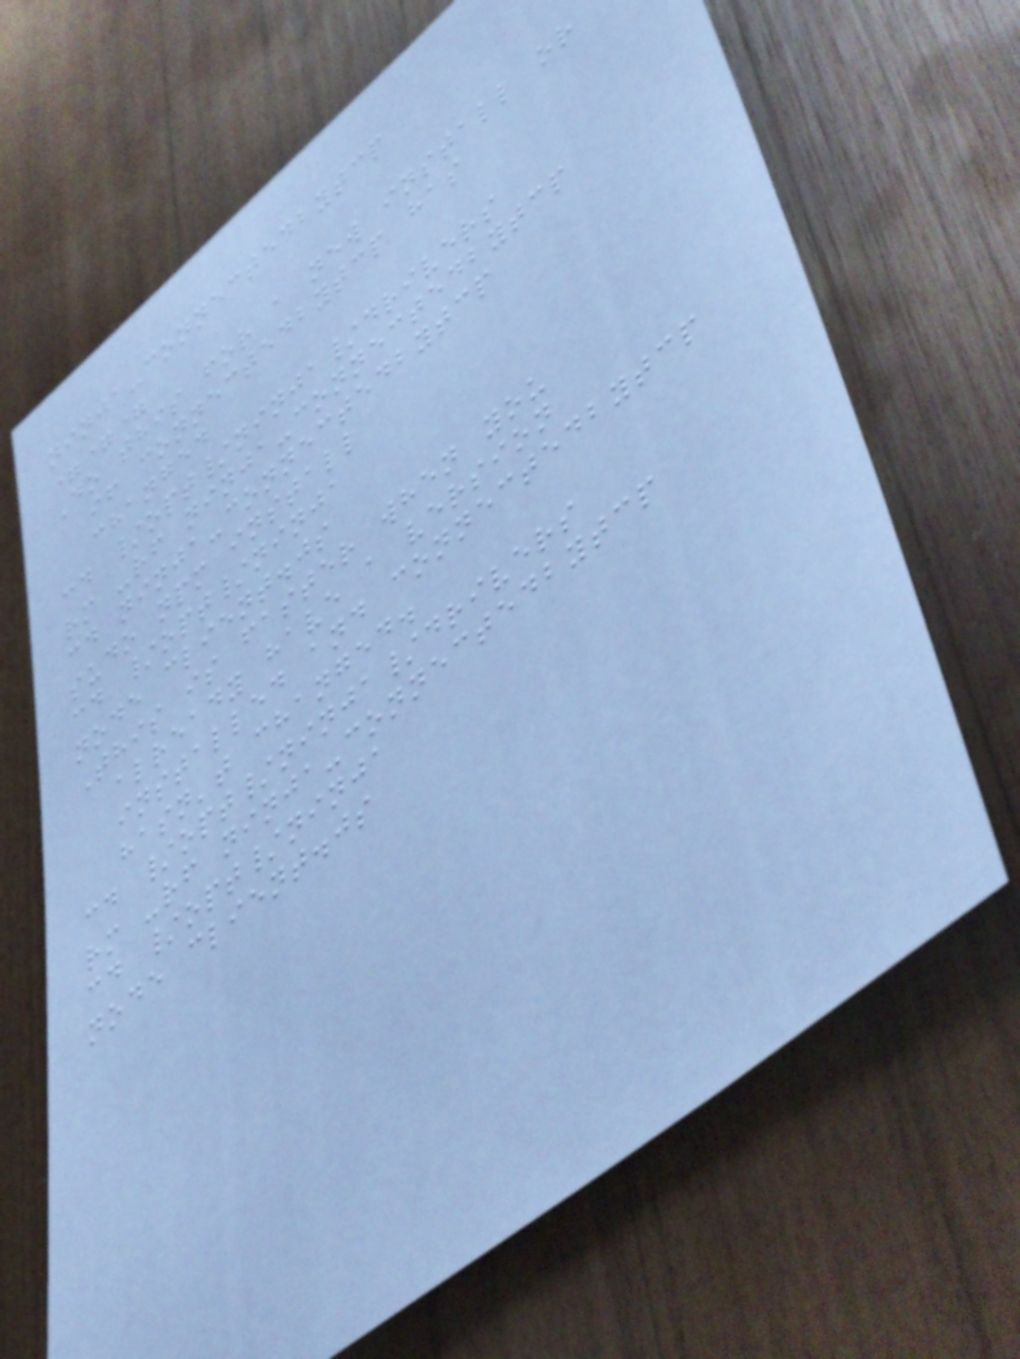ninja-connectedbytcp
===
Do this for a new install or
if connectedbytcp has
changed
cd /opt/ninja/drivers
rm -rf ninja-connectedbytcp
cd ninja-connectedbytcp
sudo npm install
cd /opt/ninja
node client.js
This is faster when you
already have a version
installed and connectedbytcp
hasn't changed.
cd /opt/ninja/drivers
rm -rf ninja-connectedbytcp
cd /opt/ninja
node client.js
